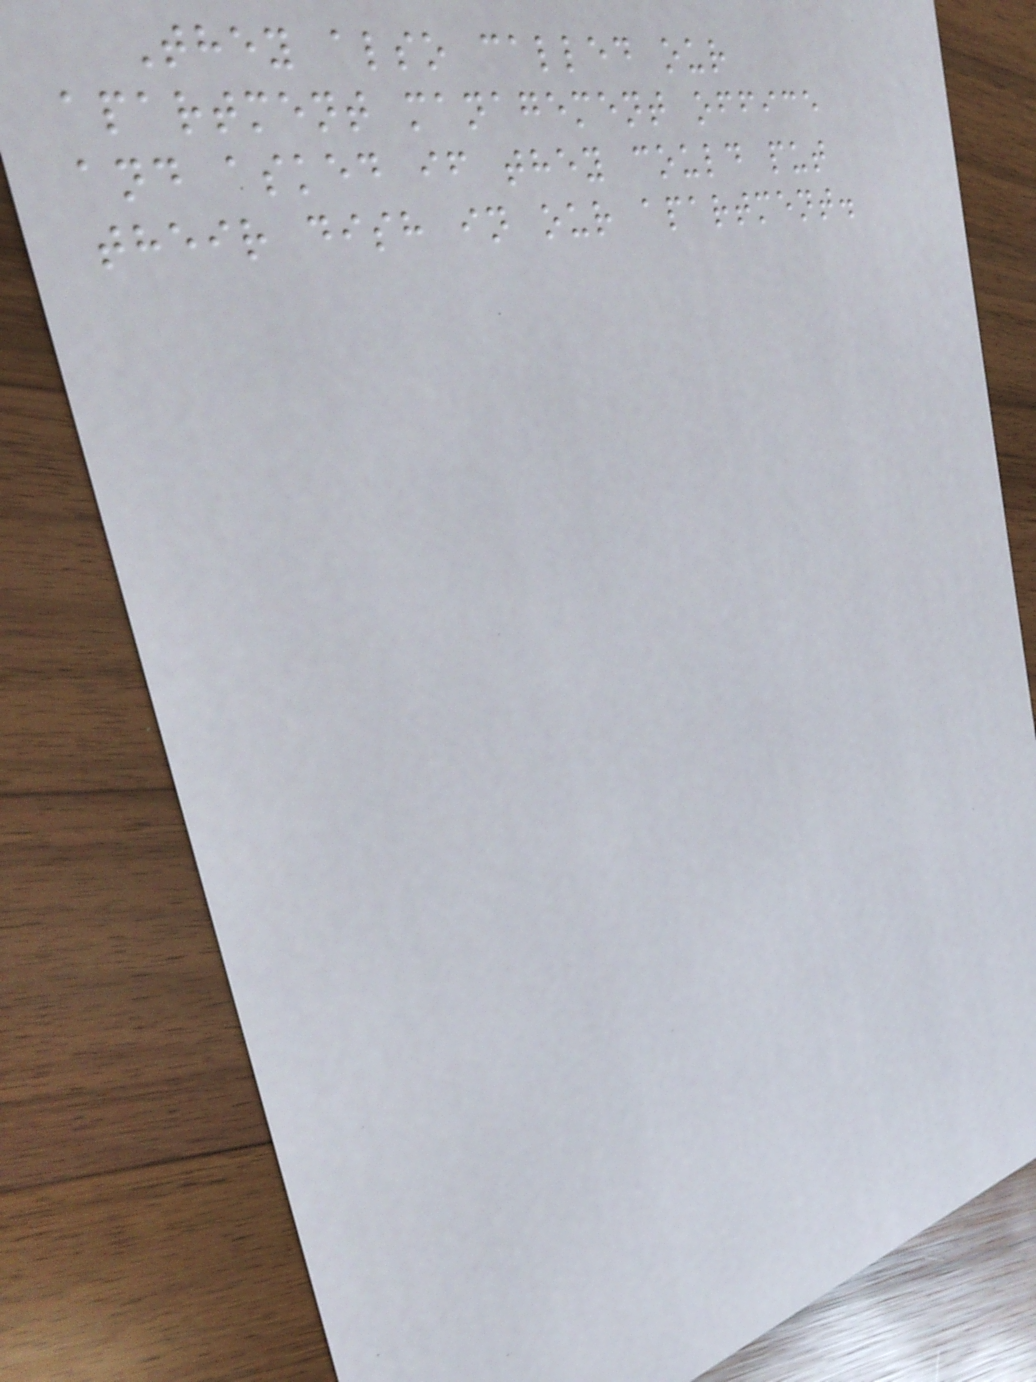They also called our
apartment management office
and asked if they could put
their dish in our apartment.
